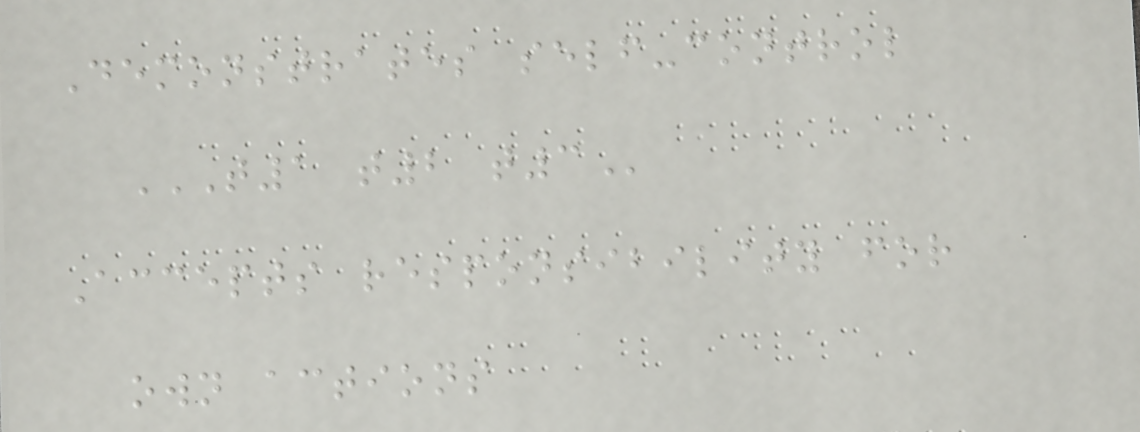Demonstrates self-control
T1 T2 T3
Accepts responsibility for
own actions
